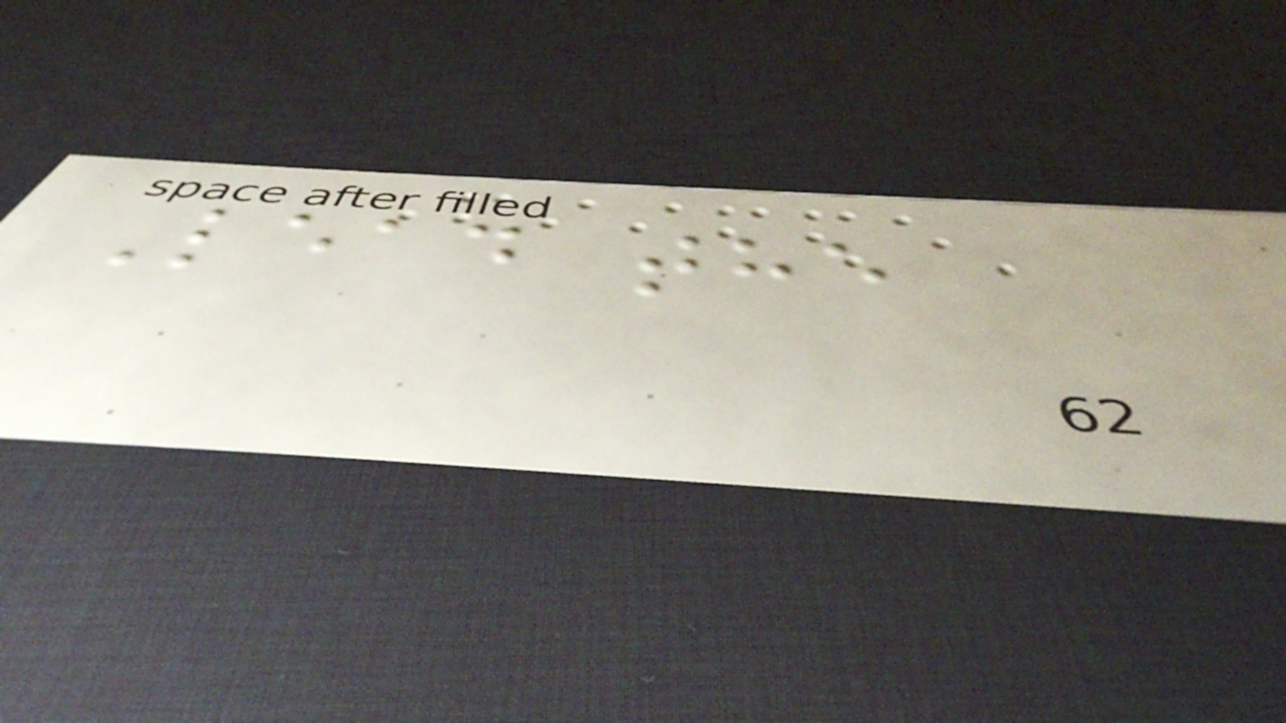Lead the
